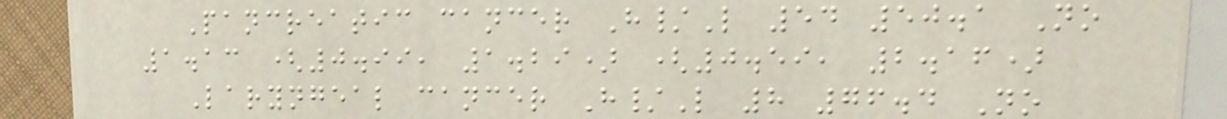Pancreatic cancer H/L 54 50.1 No
1.13 (0.99, 1.29) (0.59, 2.16)
Laryngeal cancer H/L 8 76.4 No
